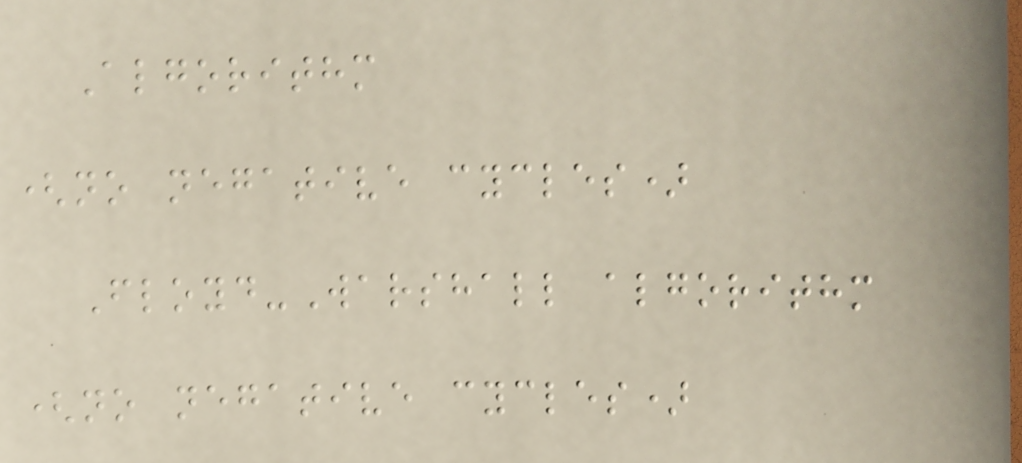Algorithm
(no negative cycles)
Floyd-Warshall algorithm
(no negative cycles)
